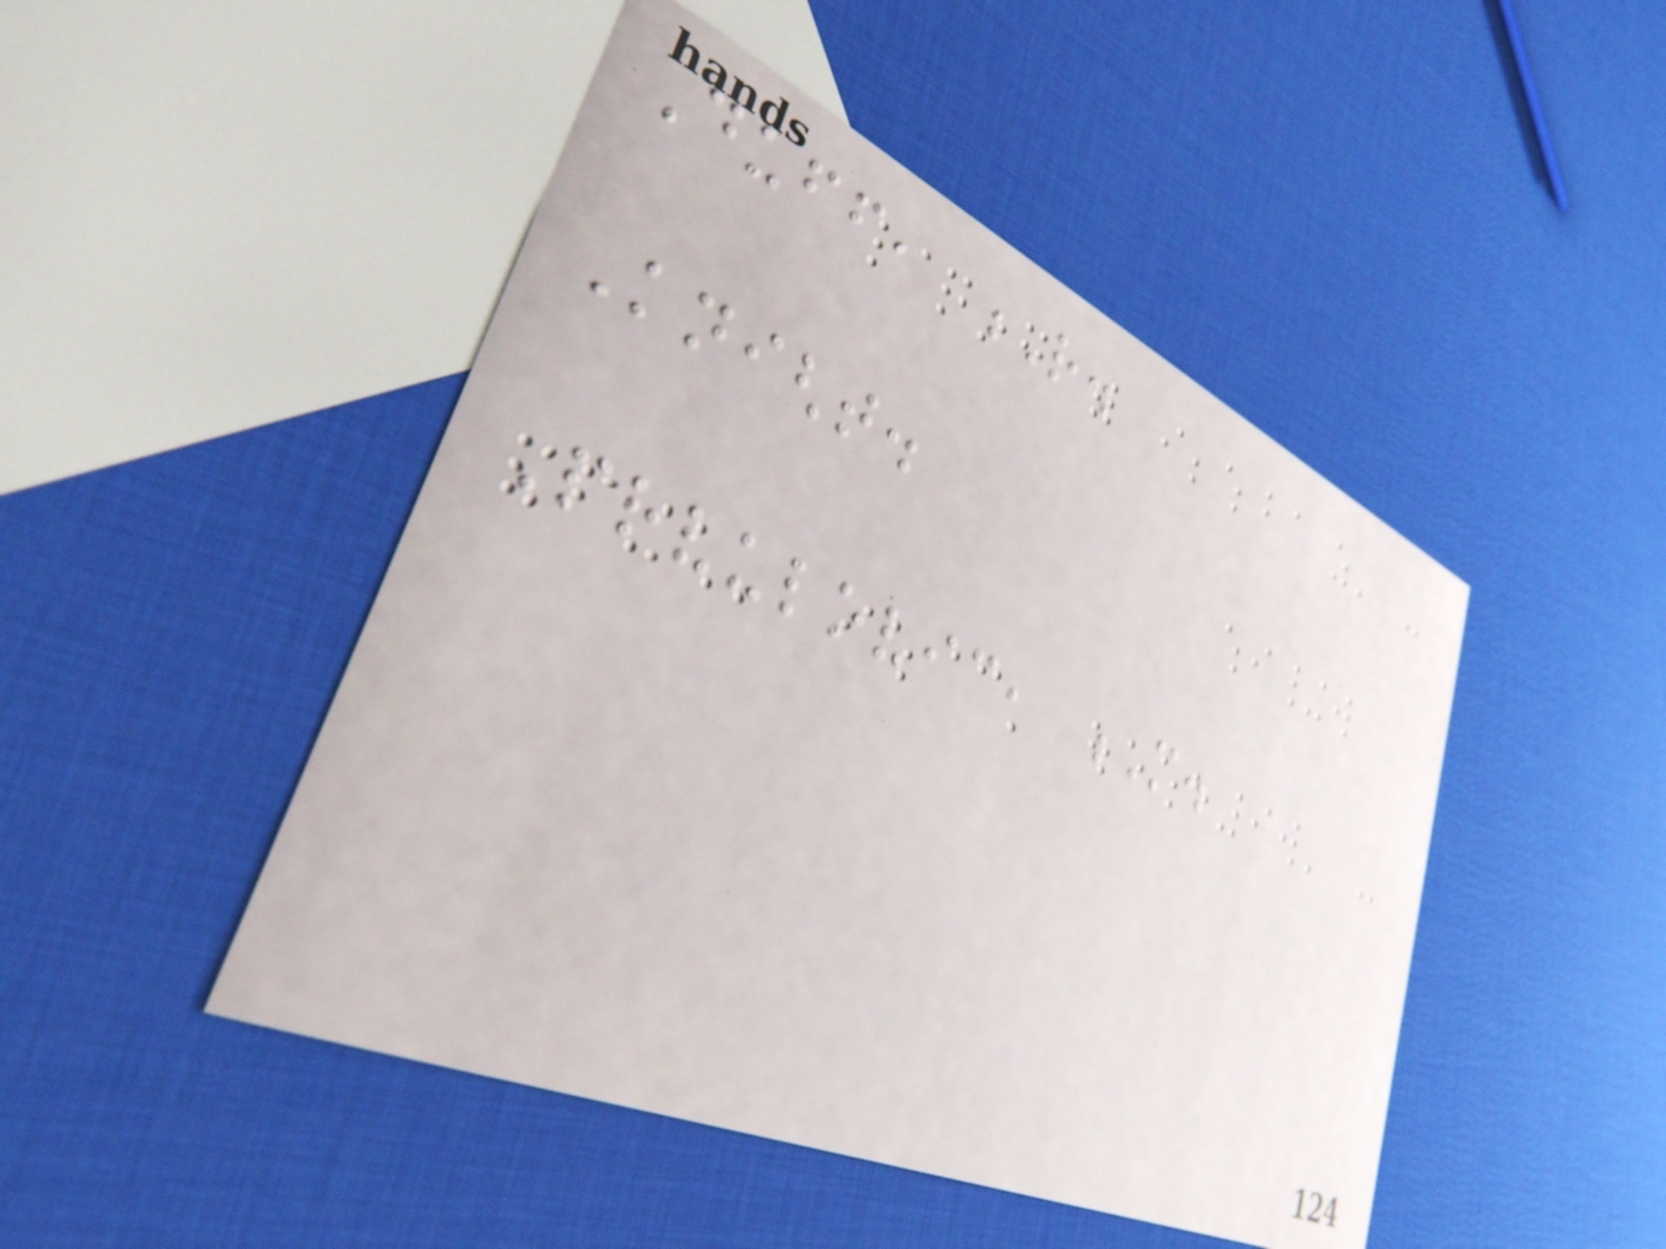Duff, R.
Knight.
Prvulovic, M.
